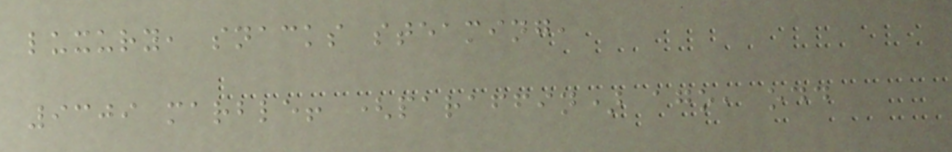luxury, snacks steaming,
9309 marble! (paraffin) ago, odd
